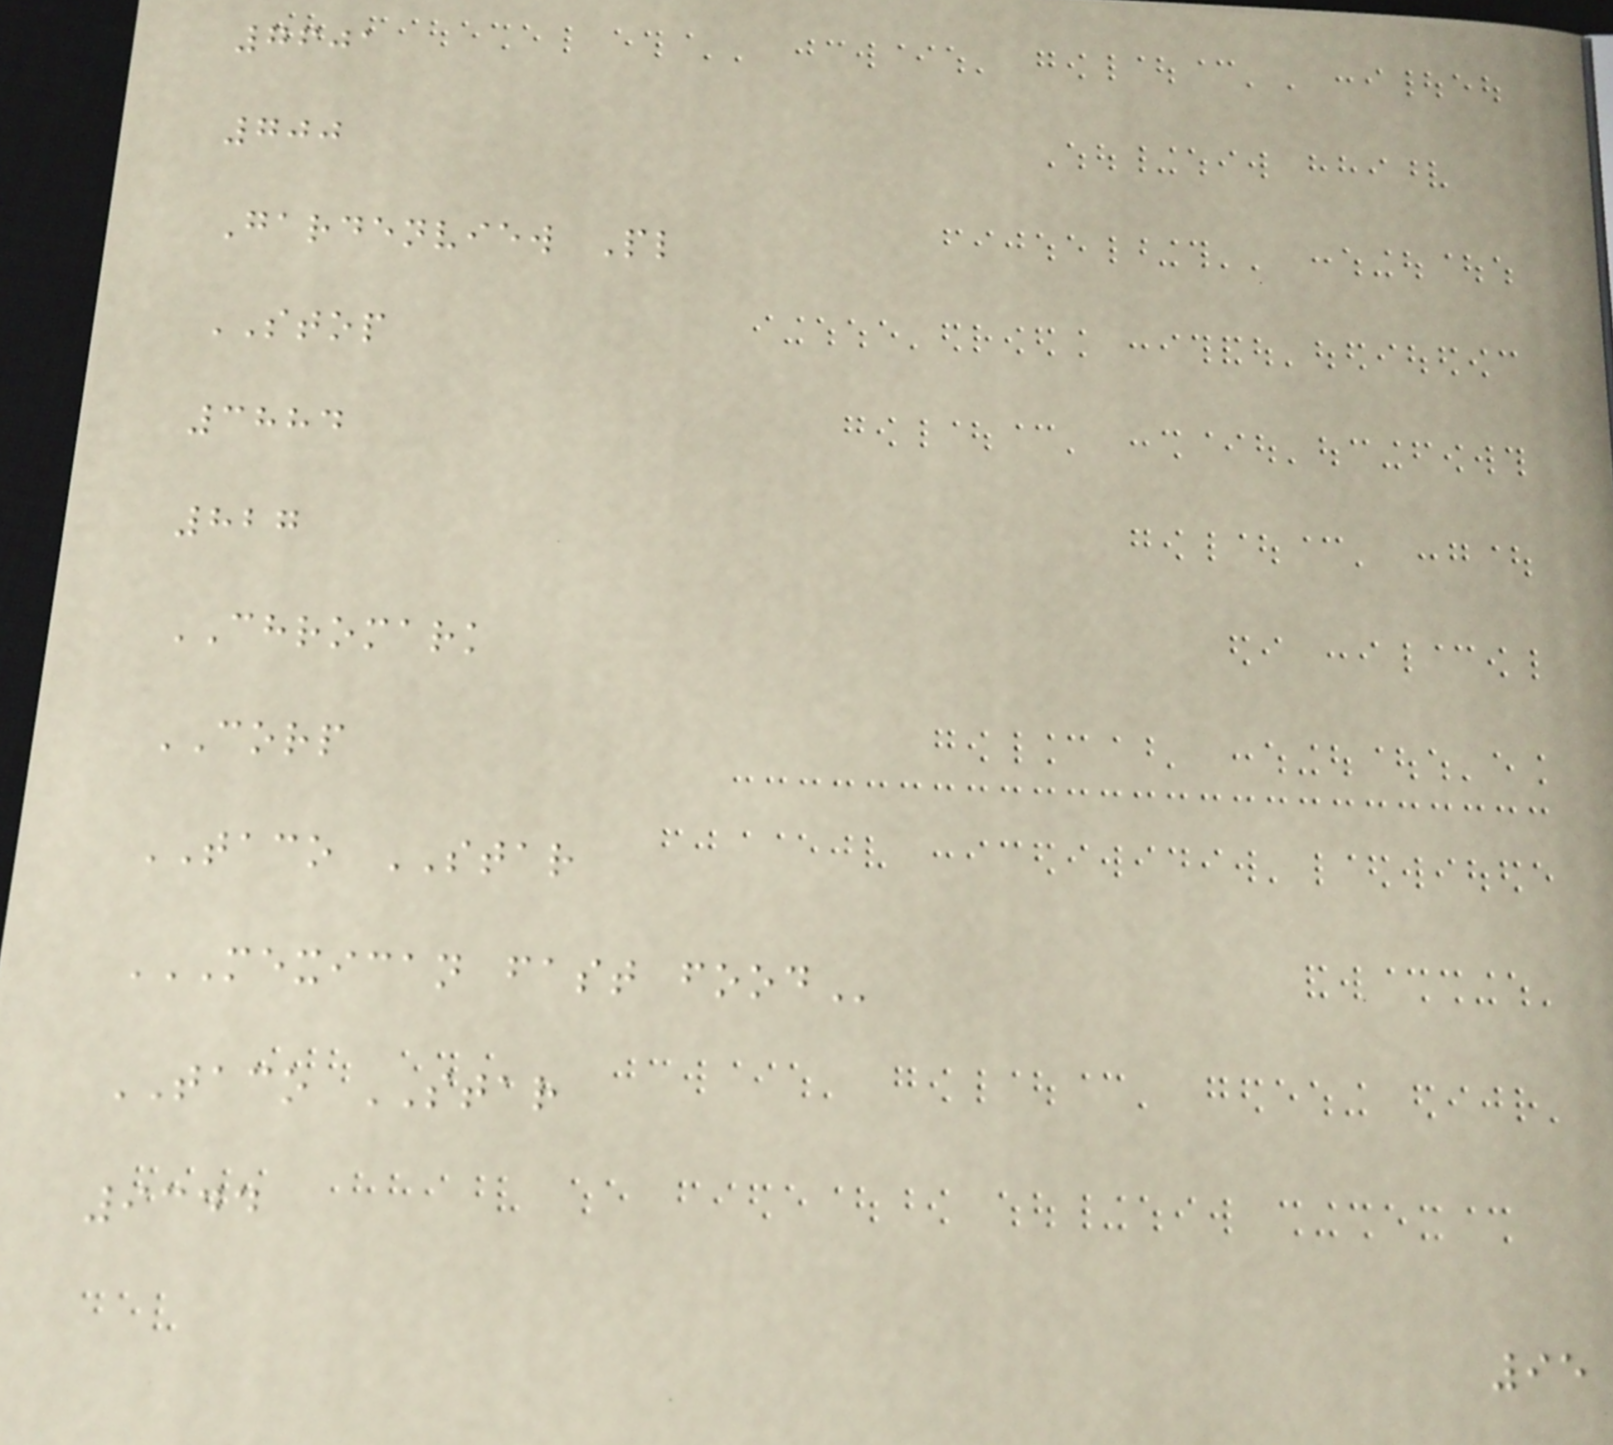7601
700
Gardenview Pl
STOP
3884
827
CHROMARK
CORP
TACO STAR
MEXICAN FAST FOOD
TACO STAR
9344
95
